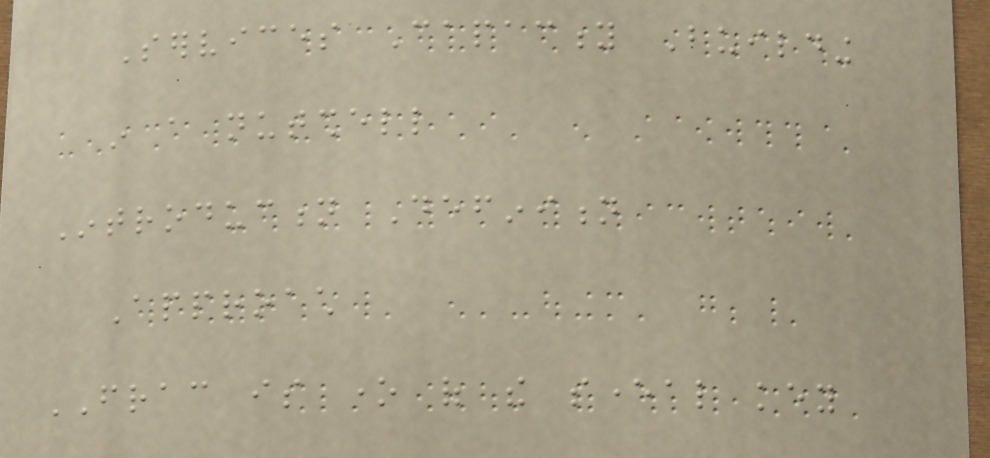Services Capacity Building
in a nutshell
Introduction Definition
Approach
FRAC is one of the several key
